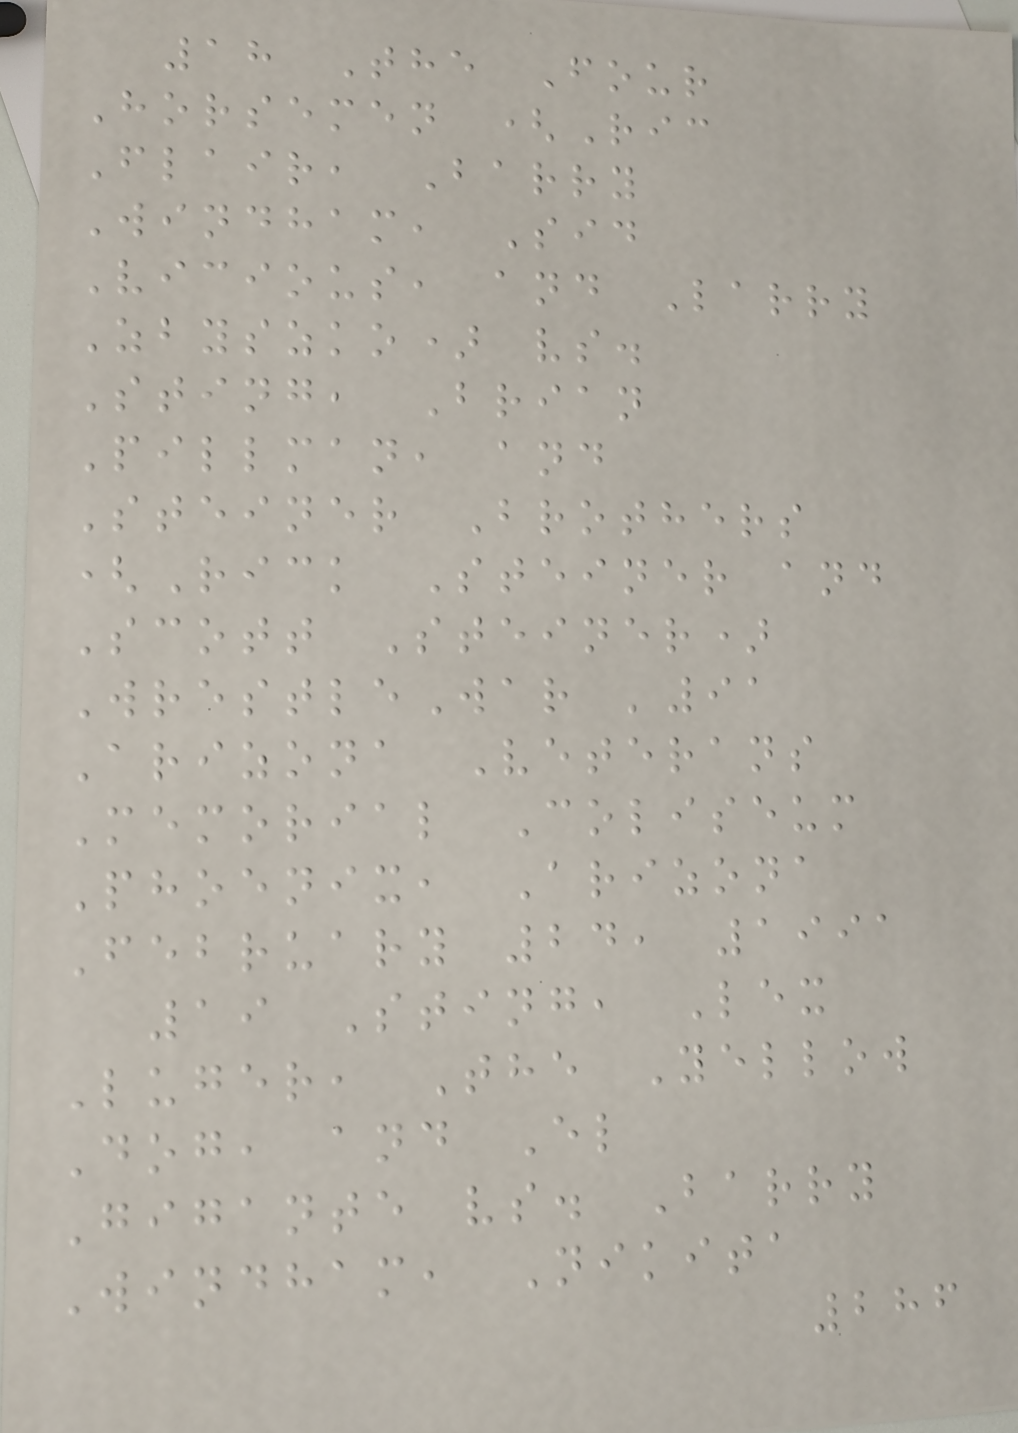18 The Four
Horsemen (Ric
Flair, Barry
Windham, Sid
Vicious, and Larry
Zbyszko) vs.
Sting, Brian
Pillman, and
Steiner Brothers
(Rick Steiner and
Scott Steiner)
WrestleWar '91
Arizona Veterans
Memorial Coliseum
Phoenix, Arizona
February 24, 1991
19 Sting, Lex
Luger, The Yellow
Dog, and El
Gigante vs. Barry
Windham, Nikita
286
